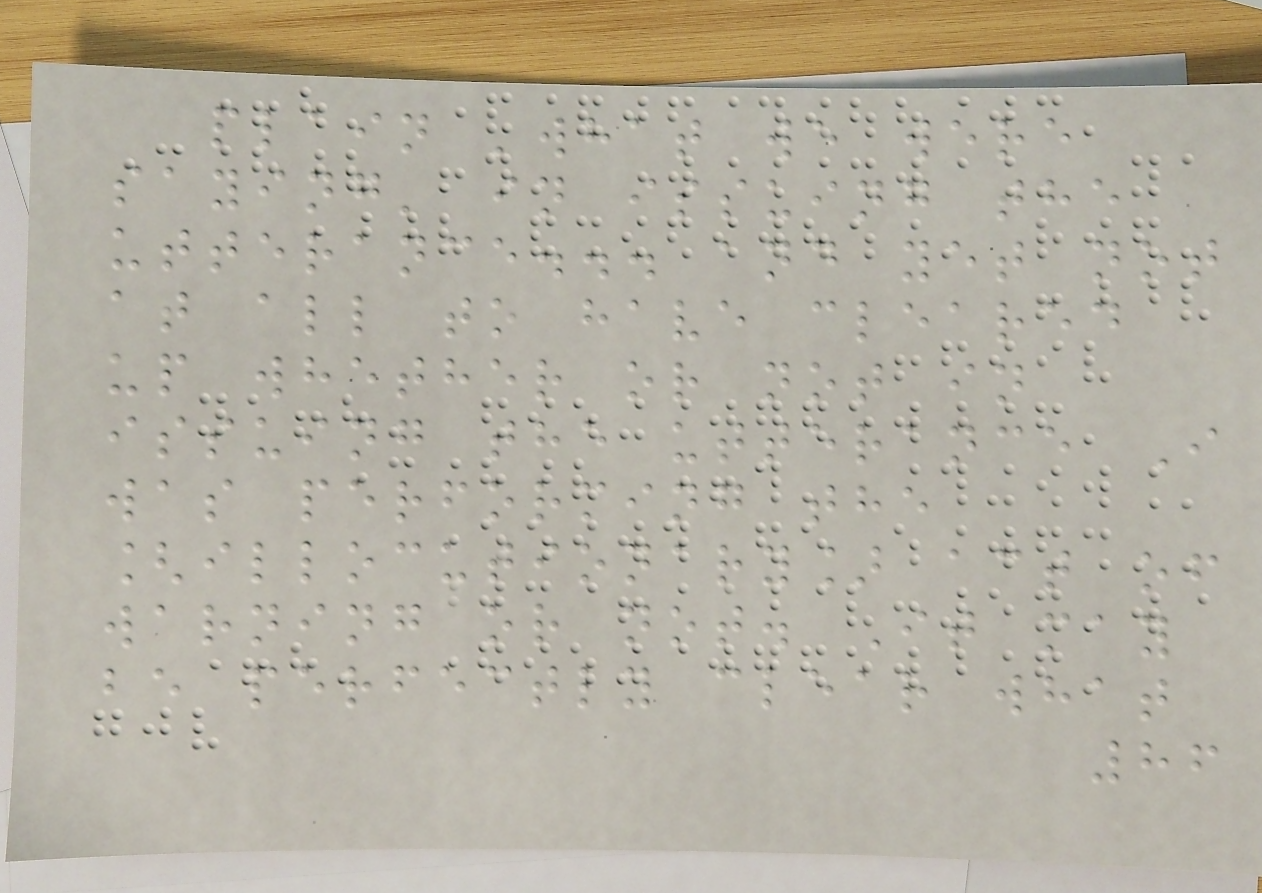plain 'what we were
saying' in issuing the
utterance... and yet not
at all to have cleared
up whether or not in
issuing the utterance I
was performing the
[illocutionary] act of
warning or not. It may
be perfectly clear what
86
